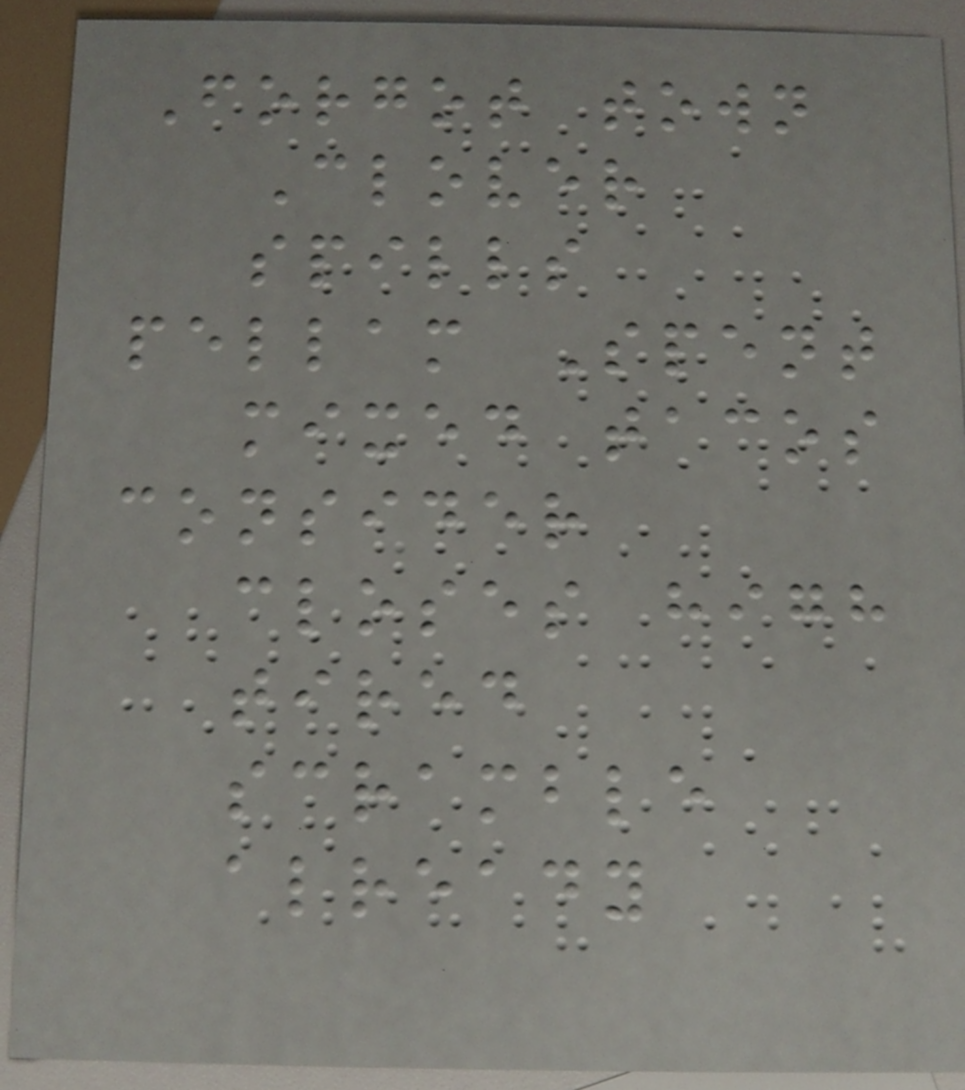Forgot town
Clover
spills
pellam Spent
mixed tacos
consider
closes high
tired
scramble
already
